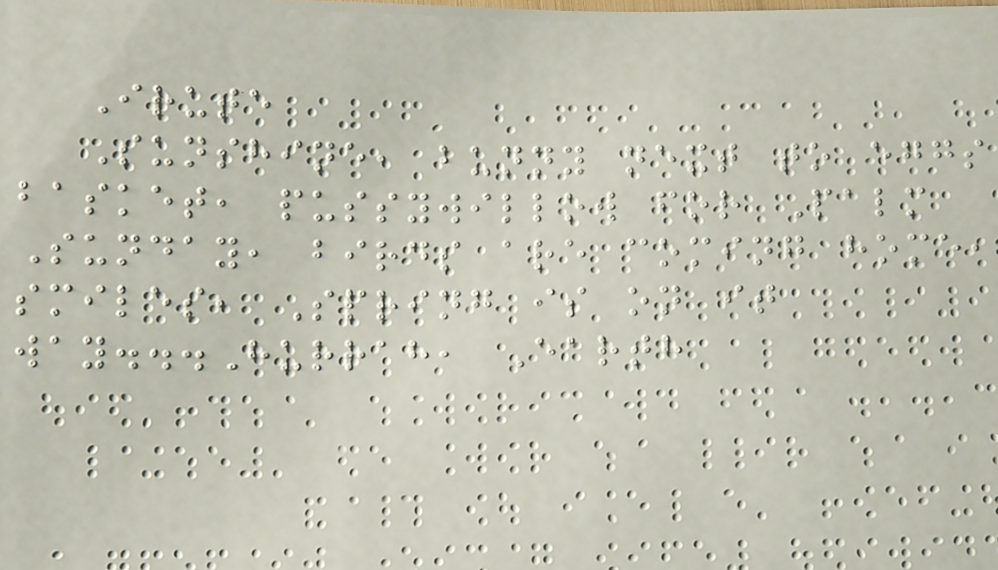Irute
Sunshine, bunny next to eggs
basket, pussywillow for Palm
Sunday, birds are coming home,
smiles, Spring is on it
way...Hurrah, Earth
